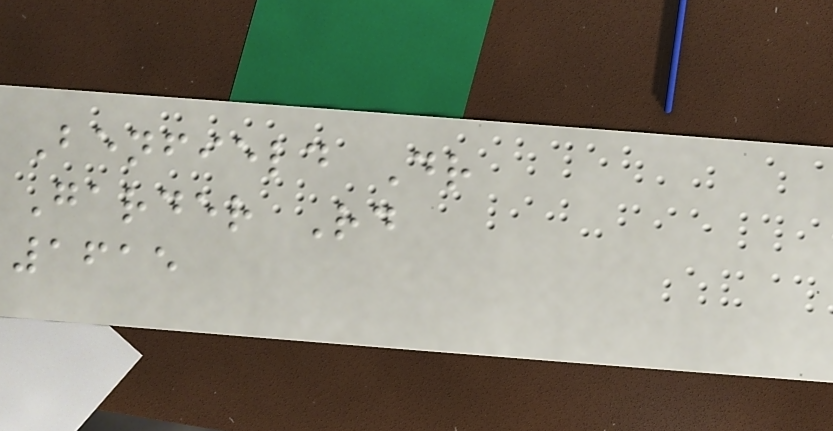Benfield Dr
Garder Rd
1615
